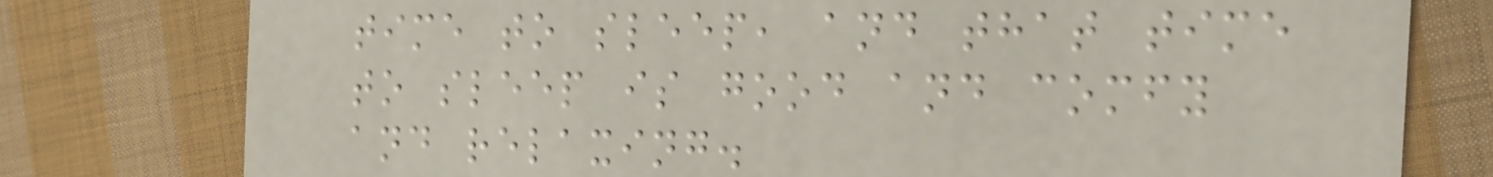time to sleep, and that time
to sleep is good and comfy
and relaxing.
